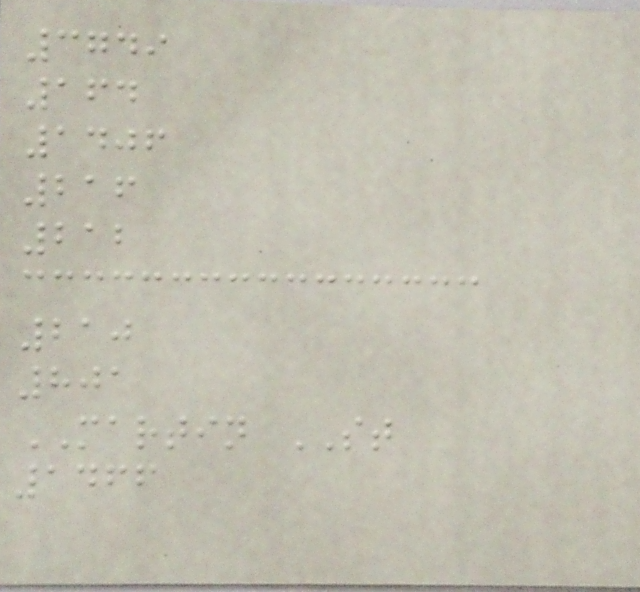3749
164
1406
216
212
210
801
MARTIN ST
1466
